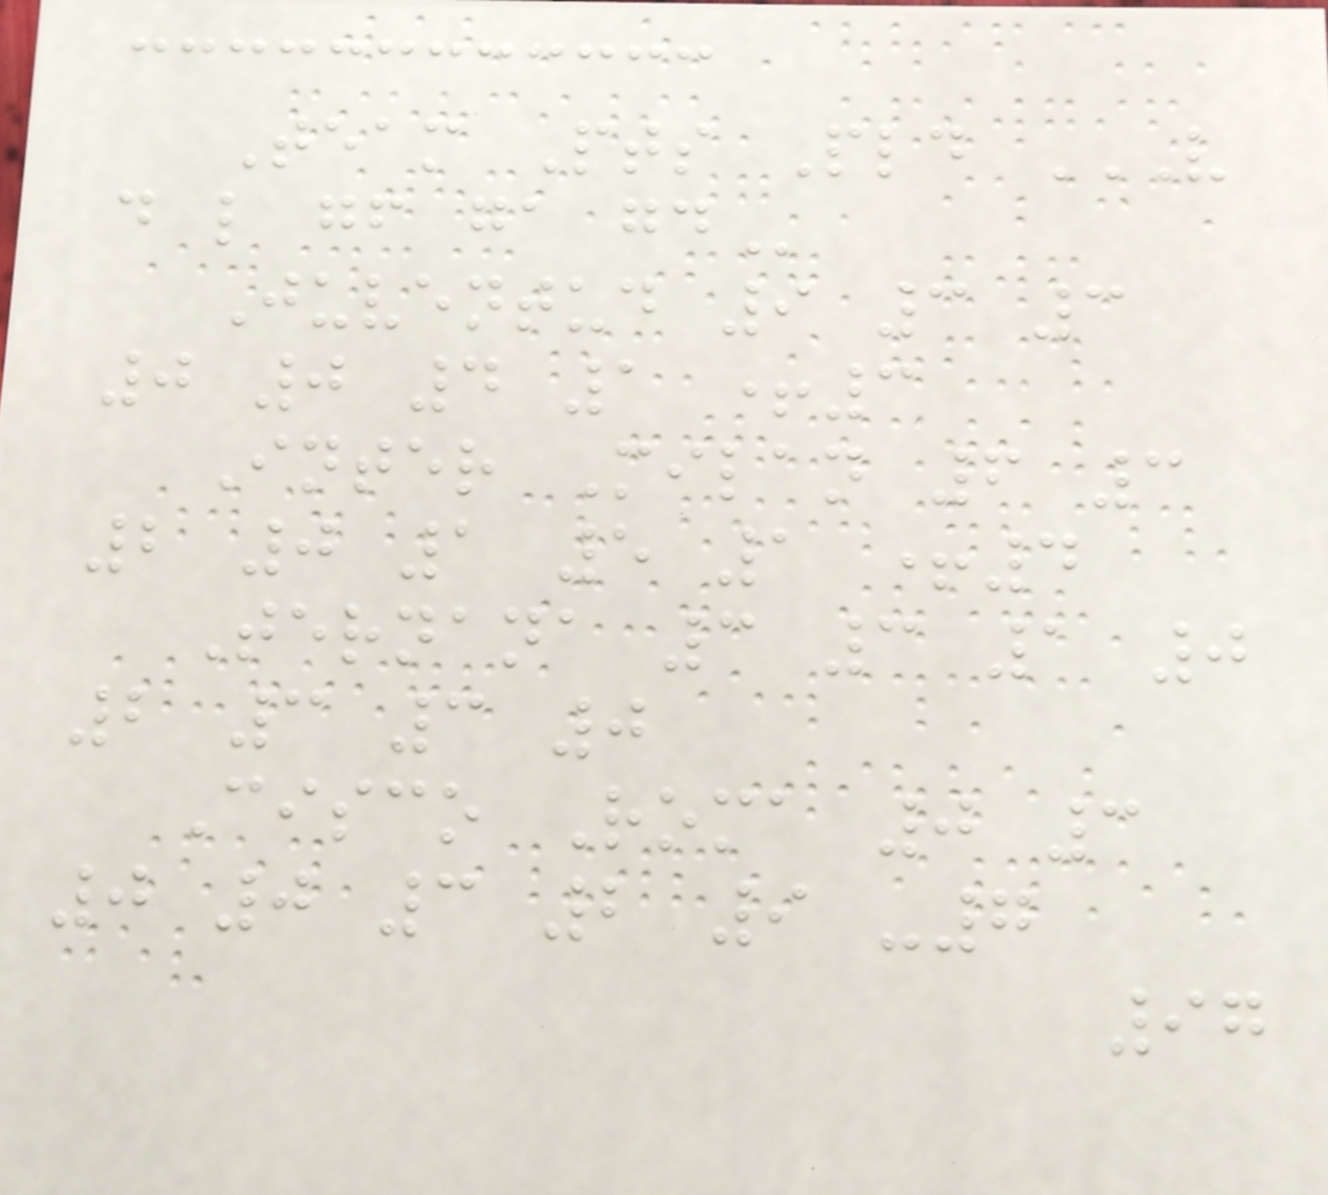Team Pts Pld V
D L GF GA GD
Juventud 9 3 3
0 0 4 1 +3
Inter Milan 6 3
2 0 1 5 1 +4
Ternana 3 3 1 0
2 3 3 0
Cisco Roma 0 3
0 0 3 2 9 -7
97
